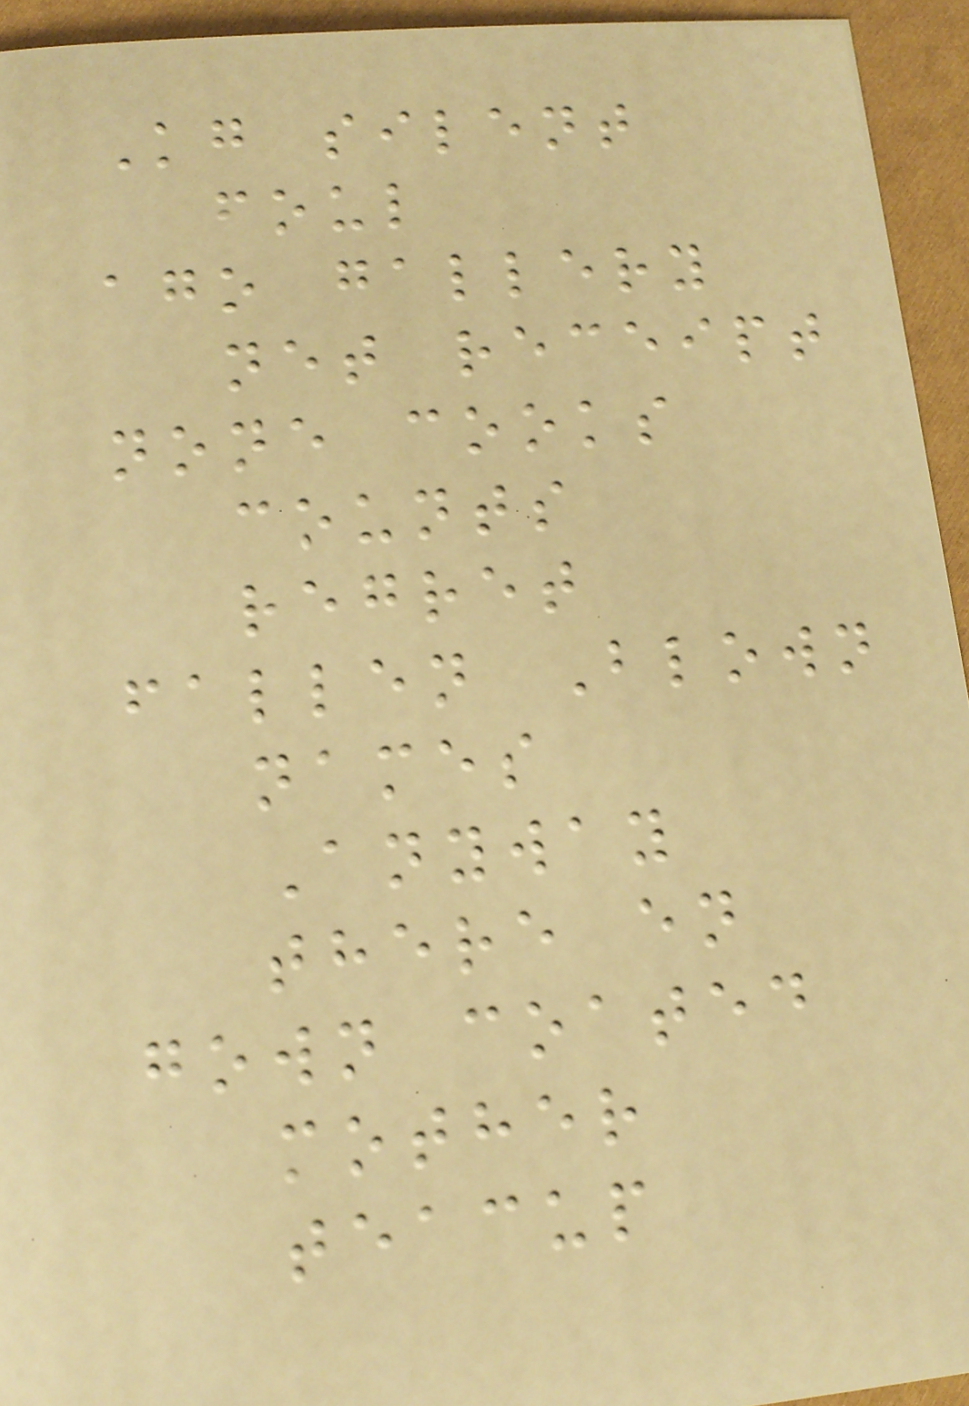Kg silent
foul
ago gallery
net receipt
none cooks
counts
regret
fallen Blown
names
Anyway
there en
gown coated
mother
teacup
